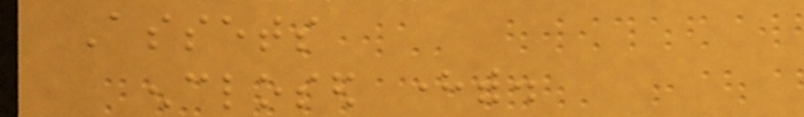Assets
enclosed herewith.
